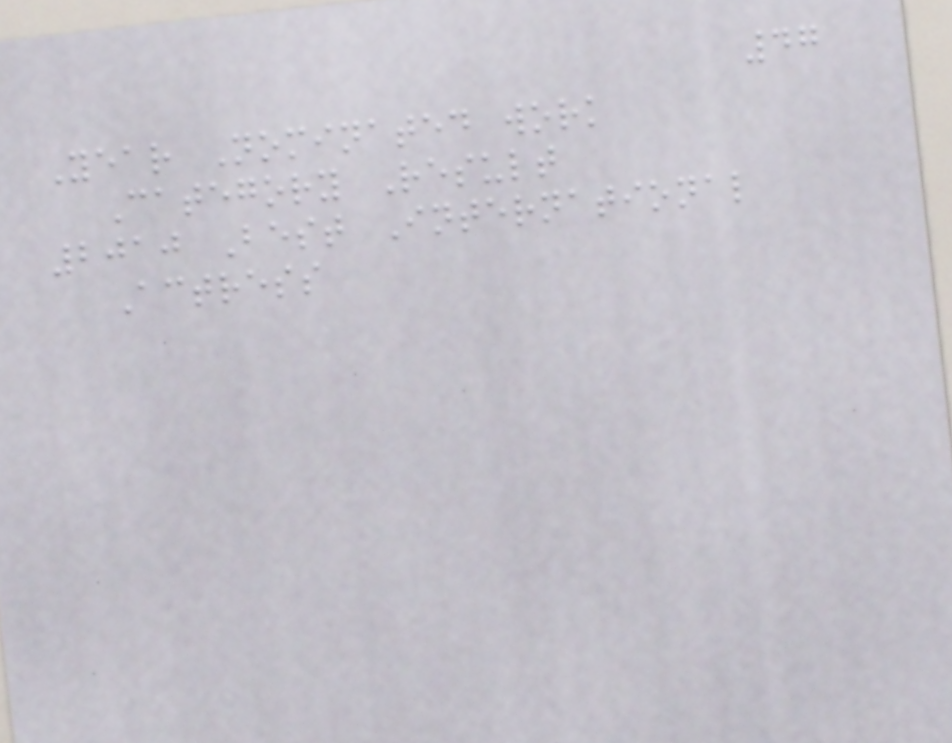47
Year Nominated work
Category Result
2010 Best International
Actress
